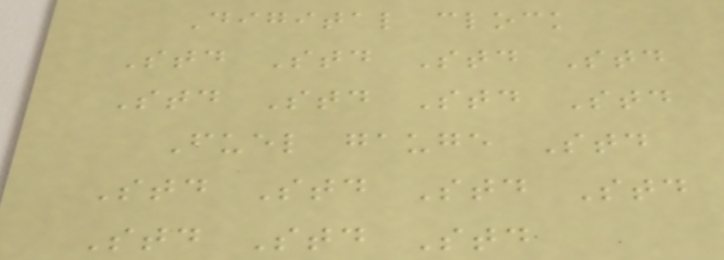Digital clock
Std Std Std Std
Std Std Std Std
Fuel gauge Std
Std Std Std Std
Std Std Std
